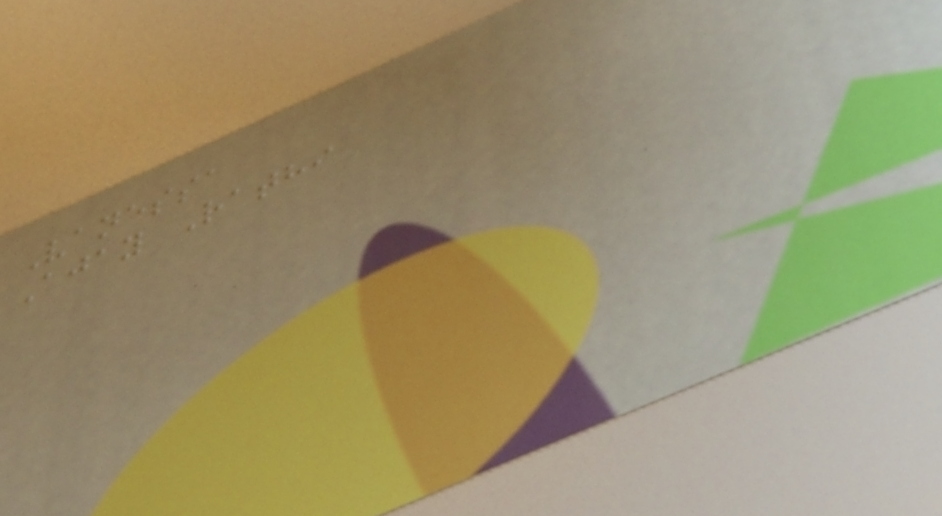Vanessa
Ajay Rathi
